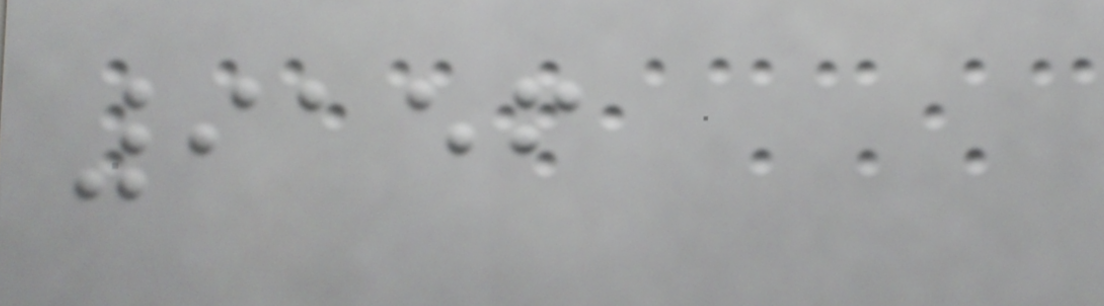9156
